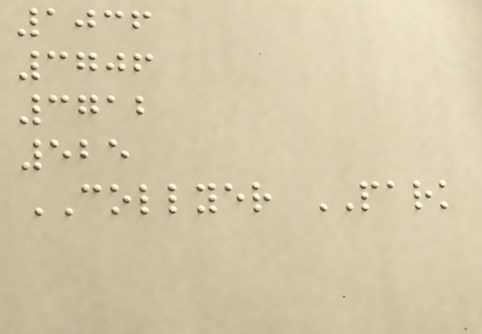1036
3706
3712
525
COLLYER PARK
